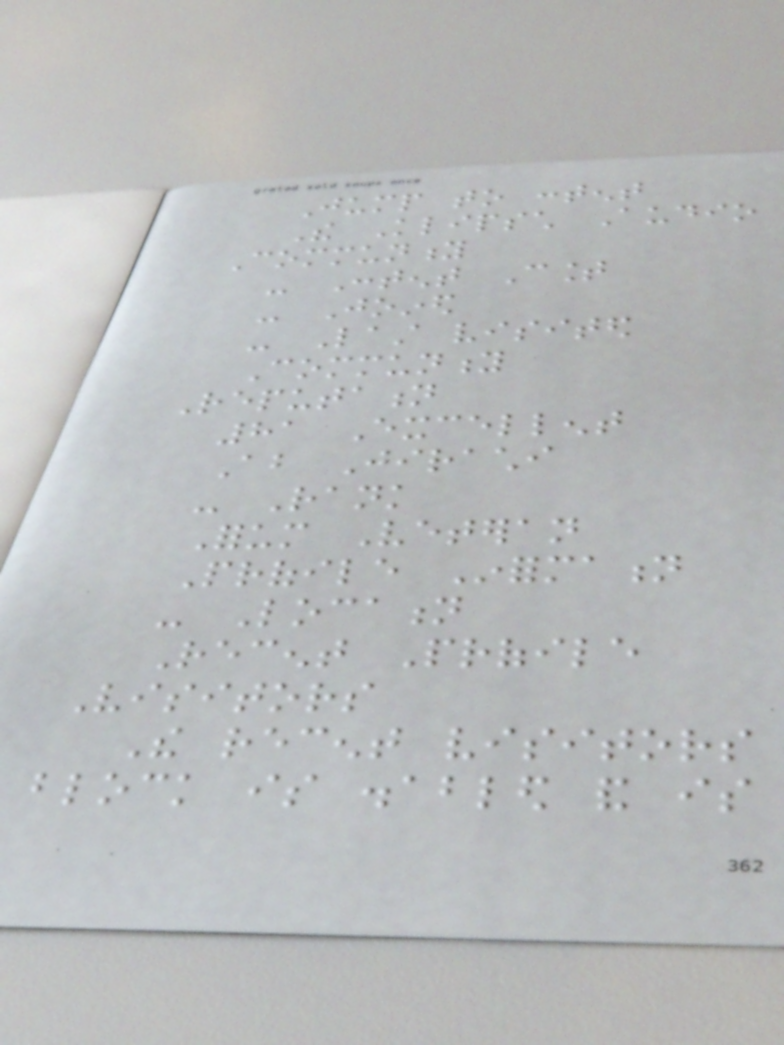Jump to content
The Klipsch Audio
Community
- Content Count
- Joined
- Last visited
Community
Reputation
81 Excellent
About Jirachi
- Rank
Forum Veteran
Profile Information
- Location
Recent Profile
Visitors
The recent visitors
block is disabled and is
